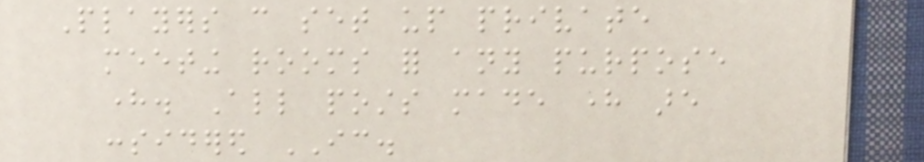Players can set up private
meeting rooms for any purpose
here. All posts made here are
considered IC.
